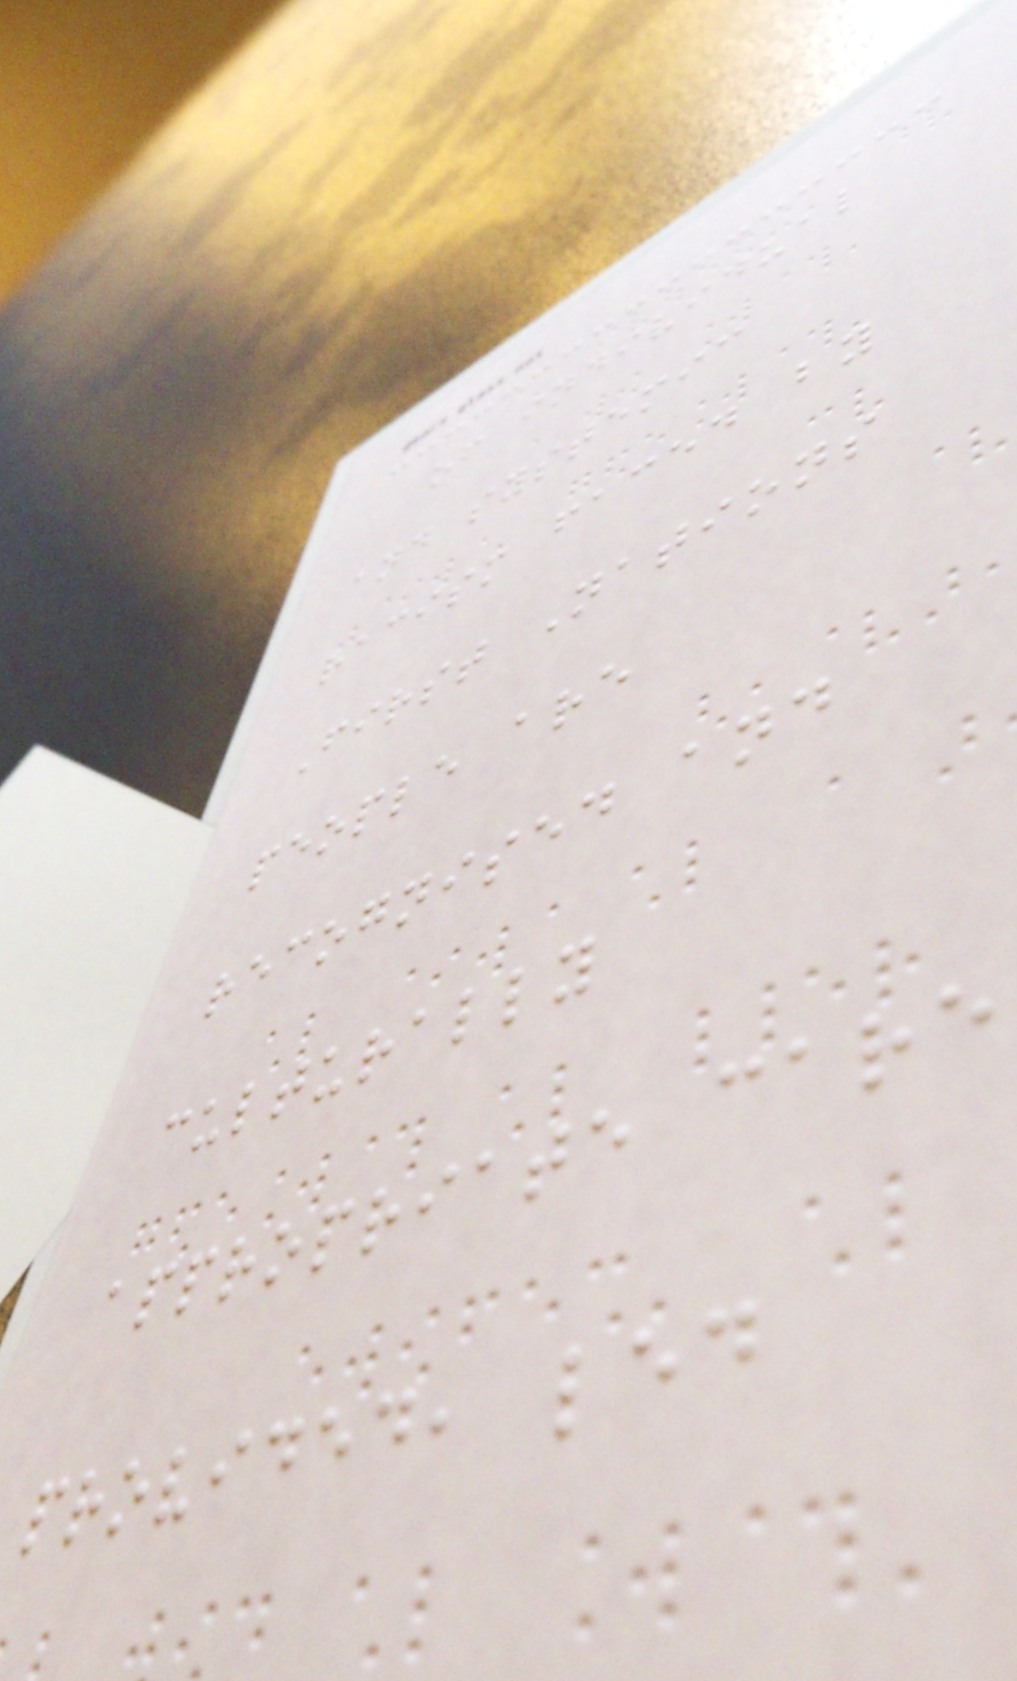of individual
and systemic
racism faced by
First Nations
people are
recognised and
culturally
appropriate care
provided, led
